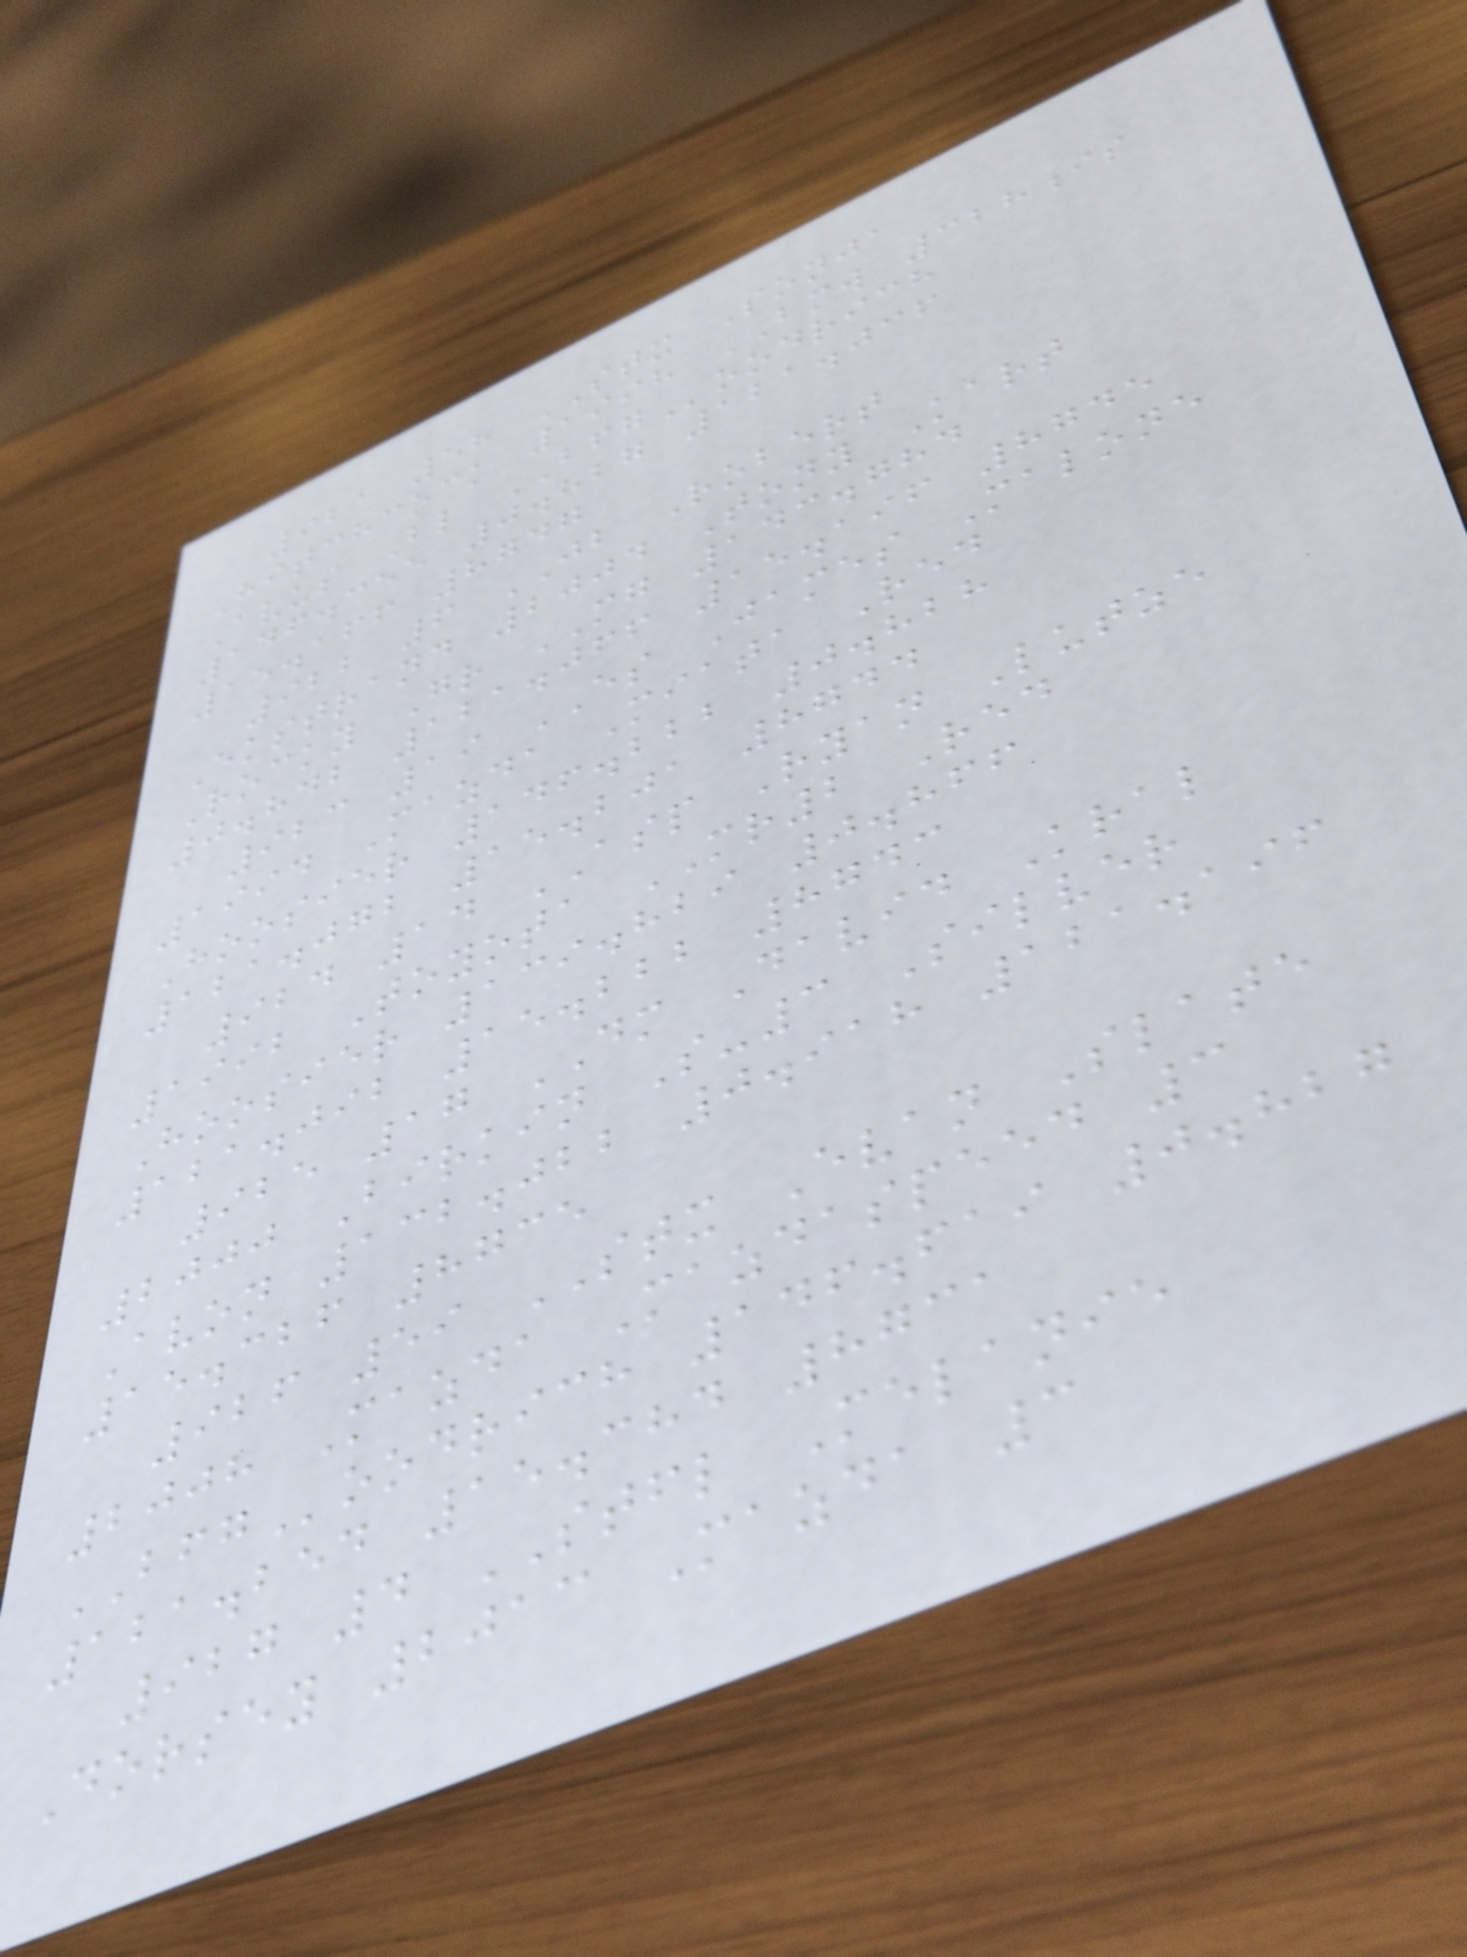921 58 STX Sonja
Hitchcock 1998 BMW 328is
Avus Bl BFGoodrich
146.355 0.827 121.036
15.166 8747
922 6 JB Robert
Ekstrand 2004 Tony Kart
Rocky Gr MG 143.784
0.842 121.066 15.196 8745
923 19 ES James Malone
1994 Mazda Miata Red
Hoosier 146.222 0.828
121.072 15.201 8744
924 14 ASP Ryan Lutze
1992 Toyota MR2 Red
Hoosier 139.829 0.866
121.092 15.222 8743
925 17 DM David Kral
2000 Birkin S-3 Silver
Avon 132.022 0.918 121.196
15.326 8735
926 59 STX Evan Slate
2008 Mazda Mazdaspeed 3
BFGoodrich 146.619 0.827
121.254 15.384 8731
927 4 STFL Melanie
Dorsey 2013 Mazda 3
